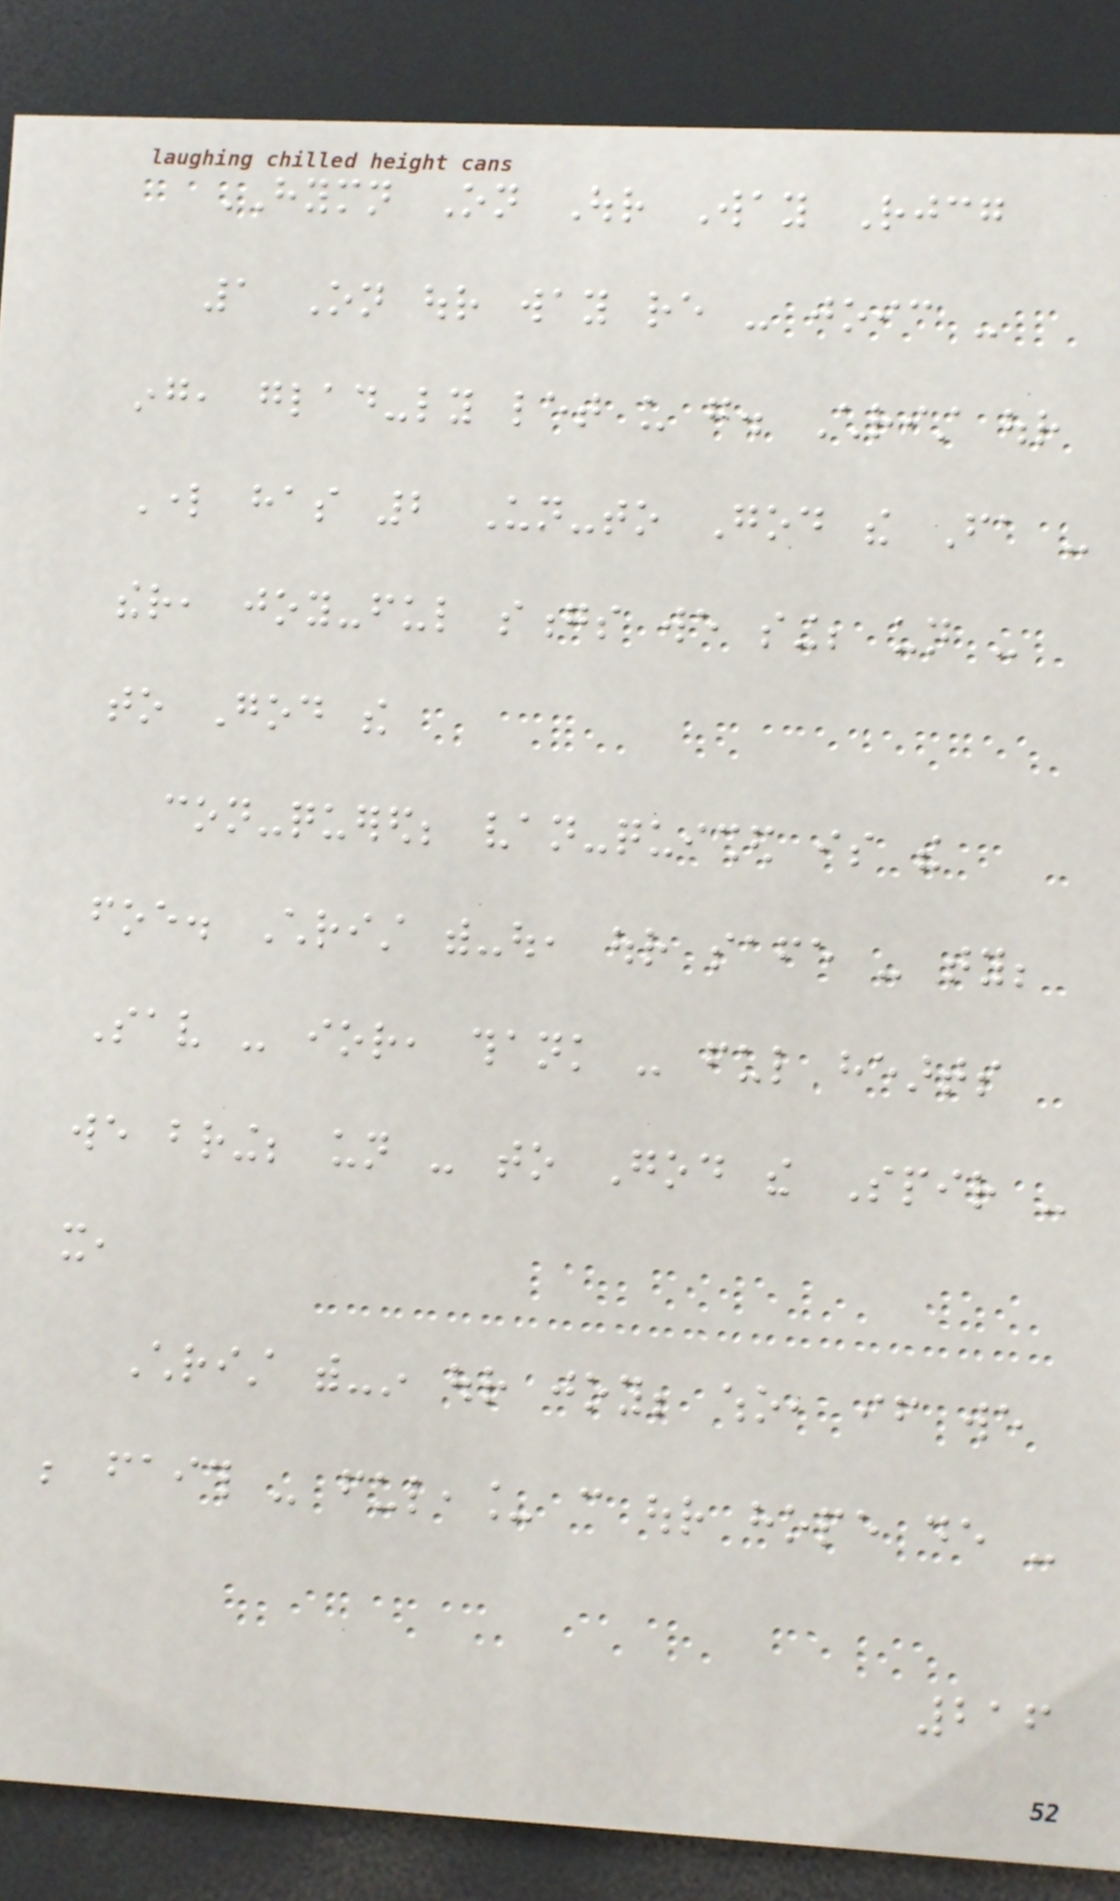HYMN On Our Way Rejoicing
1 On our way re - joic -
ing, glad-ly let us go. Christ our
Lord has 2 Un-to God the Fa -
ther, joy-ful songs we sing; un -
to God the
con-quered; van-quished is the
foe. Christ with-out, our safe - ty;
Sav - ior, thank - ful hearts
we bring; un - to God the Spir -
it,
Christ with-in our joy; who, if we
be faith - ful,_ can our hope de -
216
